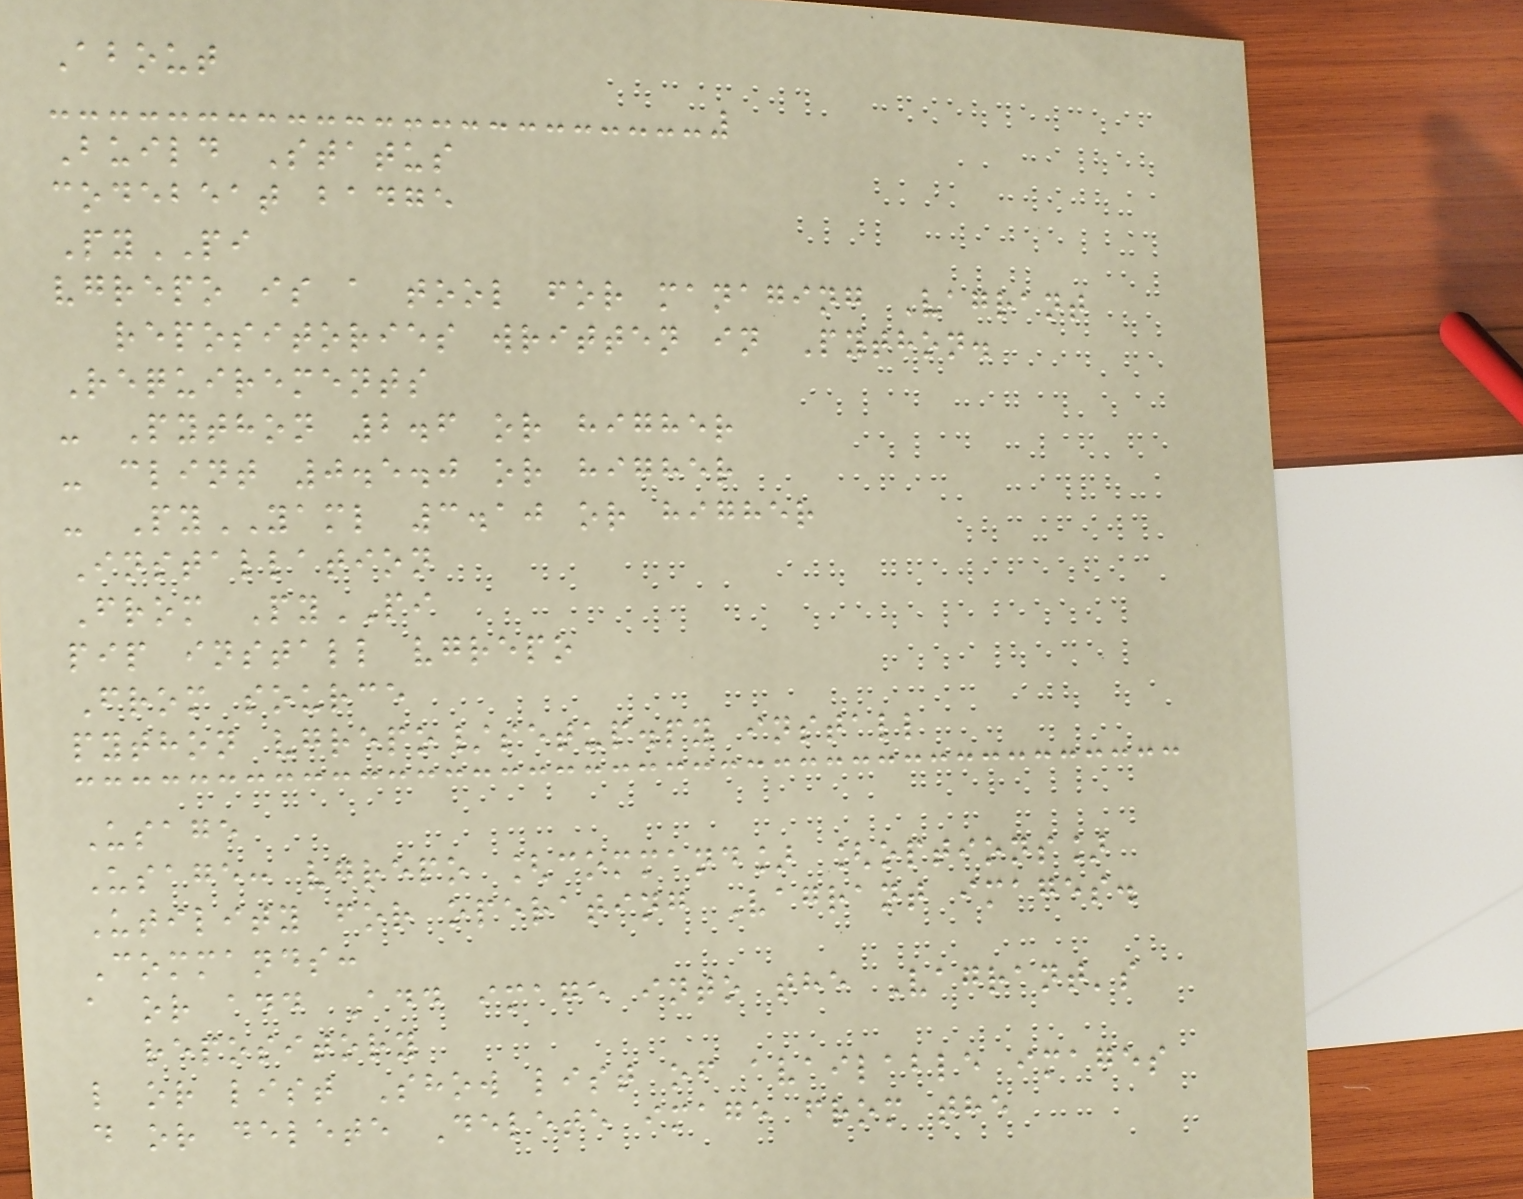About
Build Status
codebeat badge
PyPI
vgrepo is a tool for managing Vagrant
repositories written in Python.
Requirements
- Python 2.6 or higher
- clint 0.5.0 or higher
- PyYAML 3.10 or higher
Installation
From PyPI
pip install vgrepo
From source
python vgrepo/setup.py install
Usage
Usage: vgrepo [command] [options]
Utility for operating Vagrant images.
Commands:
a or add Add image into the Vagrant's
repository
l or list Show list of available images
d or delete Delete image from the
